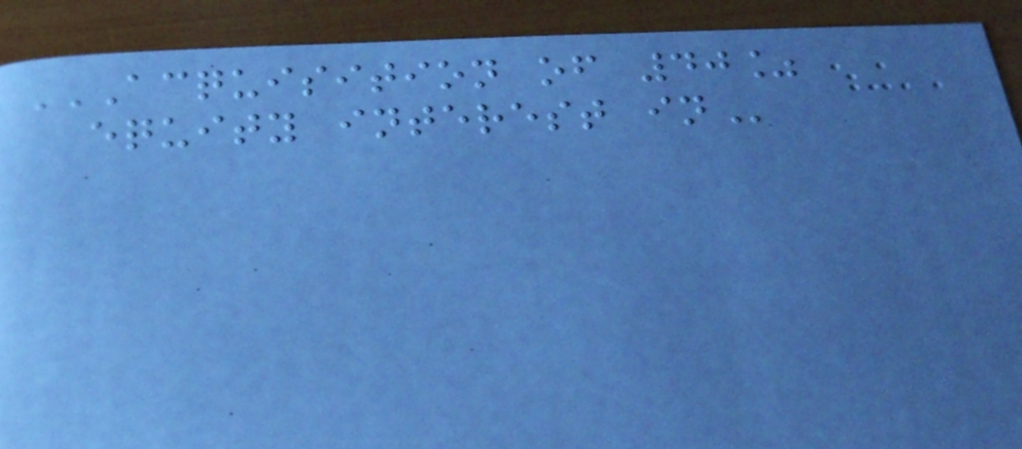ACQUISITION OF 40%
EQUITY INTEREST IN
